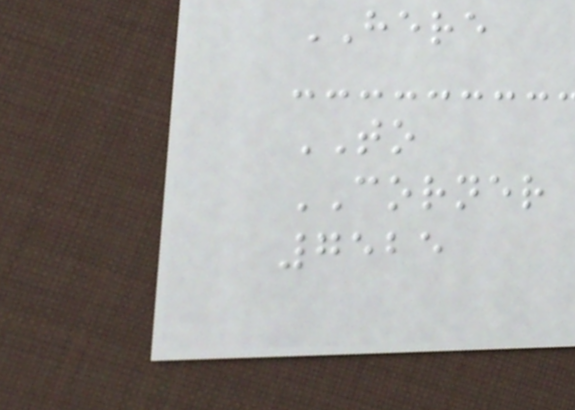HERE
TO
CORNER
7525
